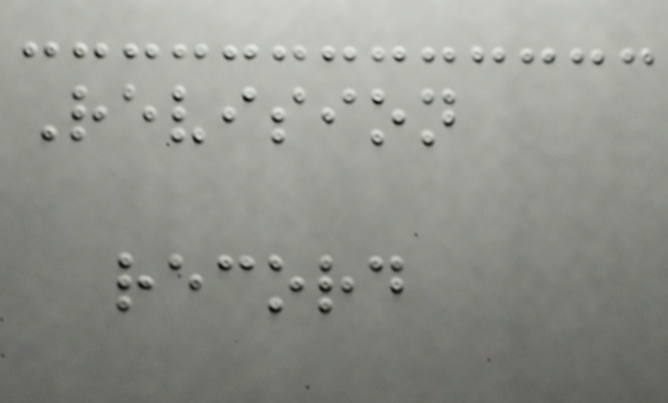Revision
record
